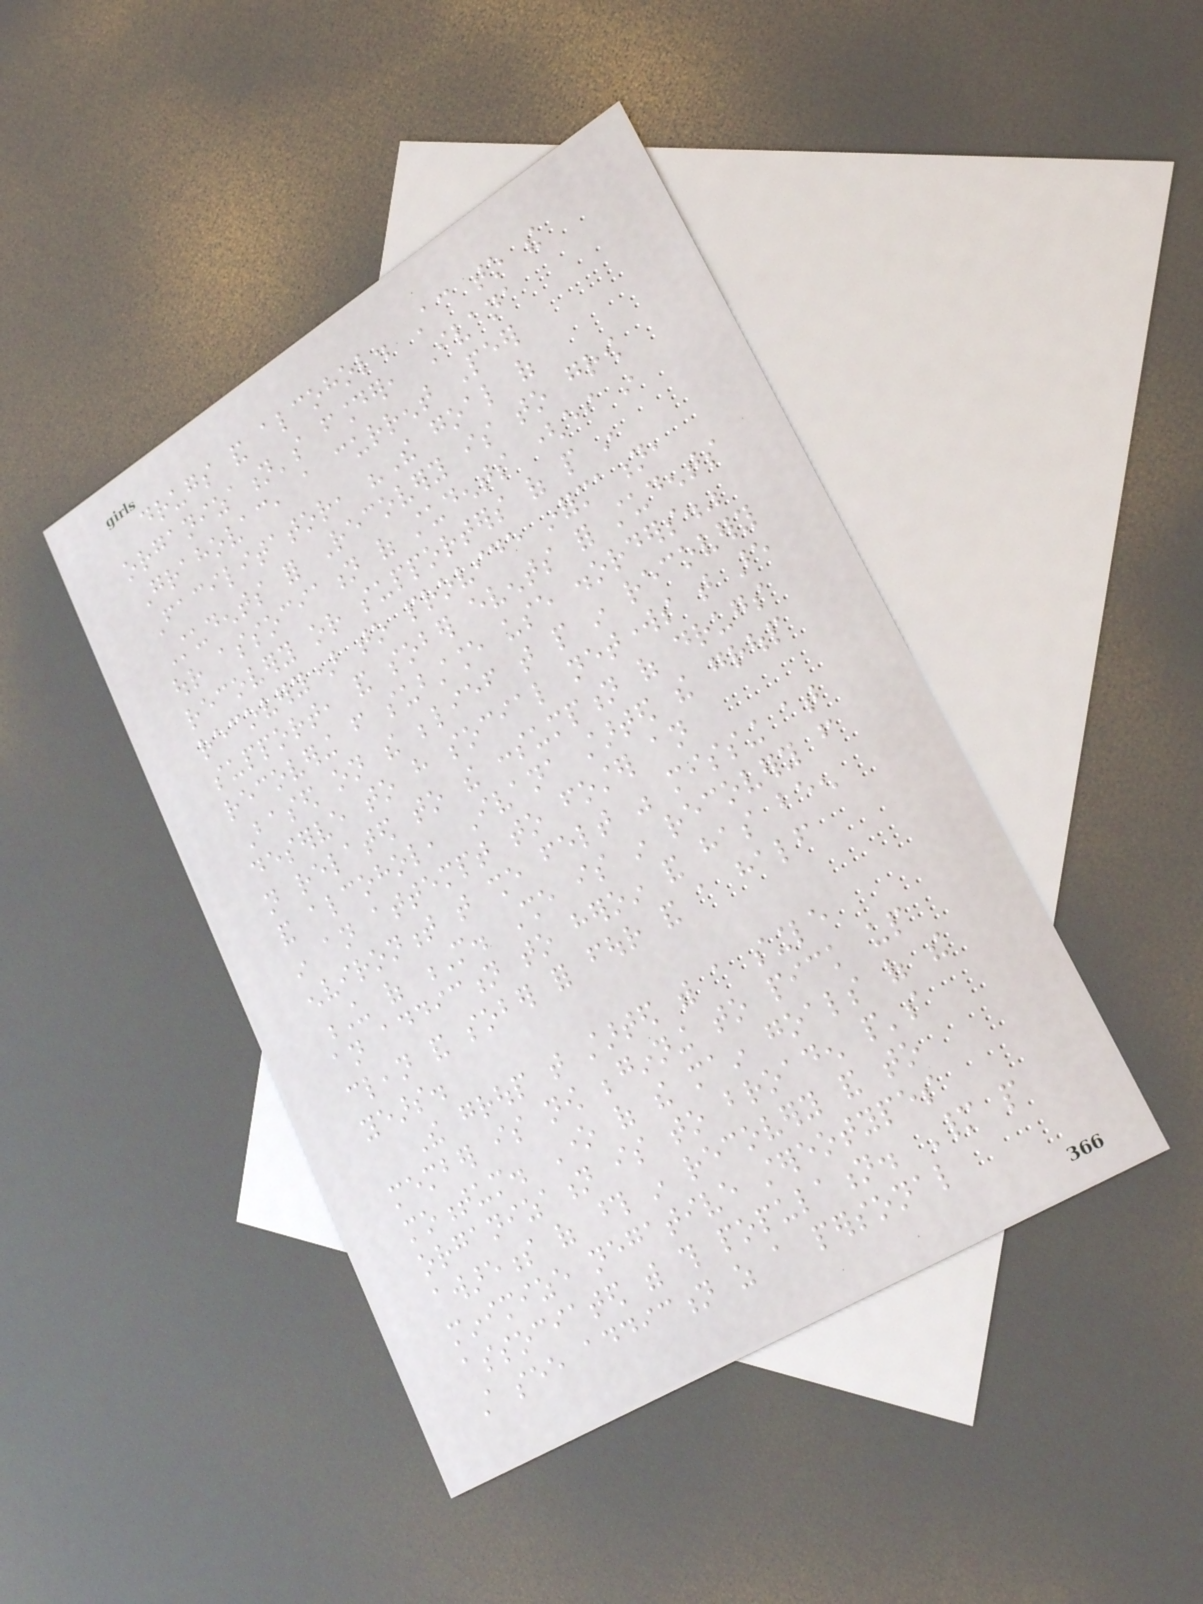drugs and alcohol. According to the
organization's founder, Ivana
Grahovac, a current Peer
Facilitator, "The goal of
Students for Recovery is to grow
our association of students (either in
recovery or supporters of people in
recovery) to provide information,
support, and sober events for students
recovering from substance use disorders."
Based on the belief that people in recovery
deserve to have social networks that are
not related to the consumption of drugs
and alcohol, Ivana started the group
in an attempt to foster an
environment that she felt was missing at
U of M. She is in recovery from
an addiction to heroin and has been
clean and sober for four and a half
years.
The group that started with a single
member is now beginning to pick up
momentum. One of the main goals of the
organization is to broaden people's
awareness of those in recovery and to
minimize negative stereotypes
associated with this population. Many people
still see addiction as a personal
